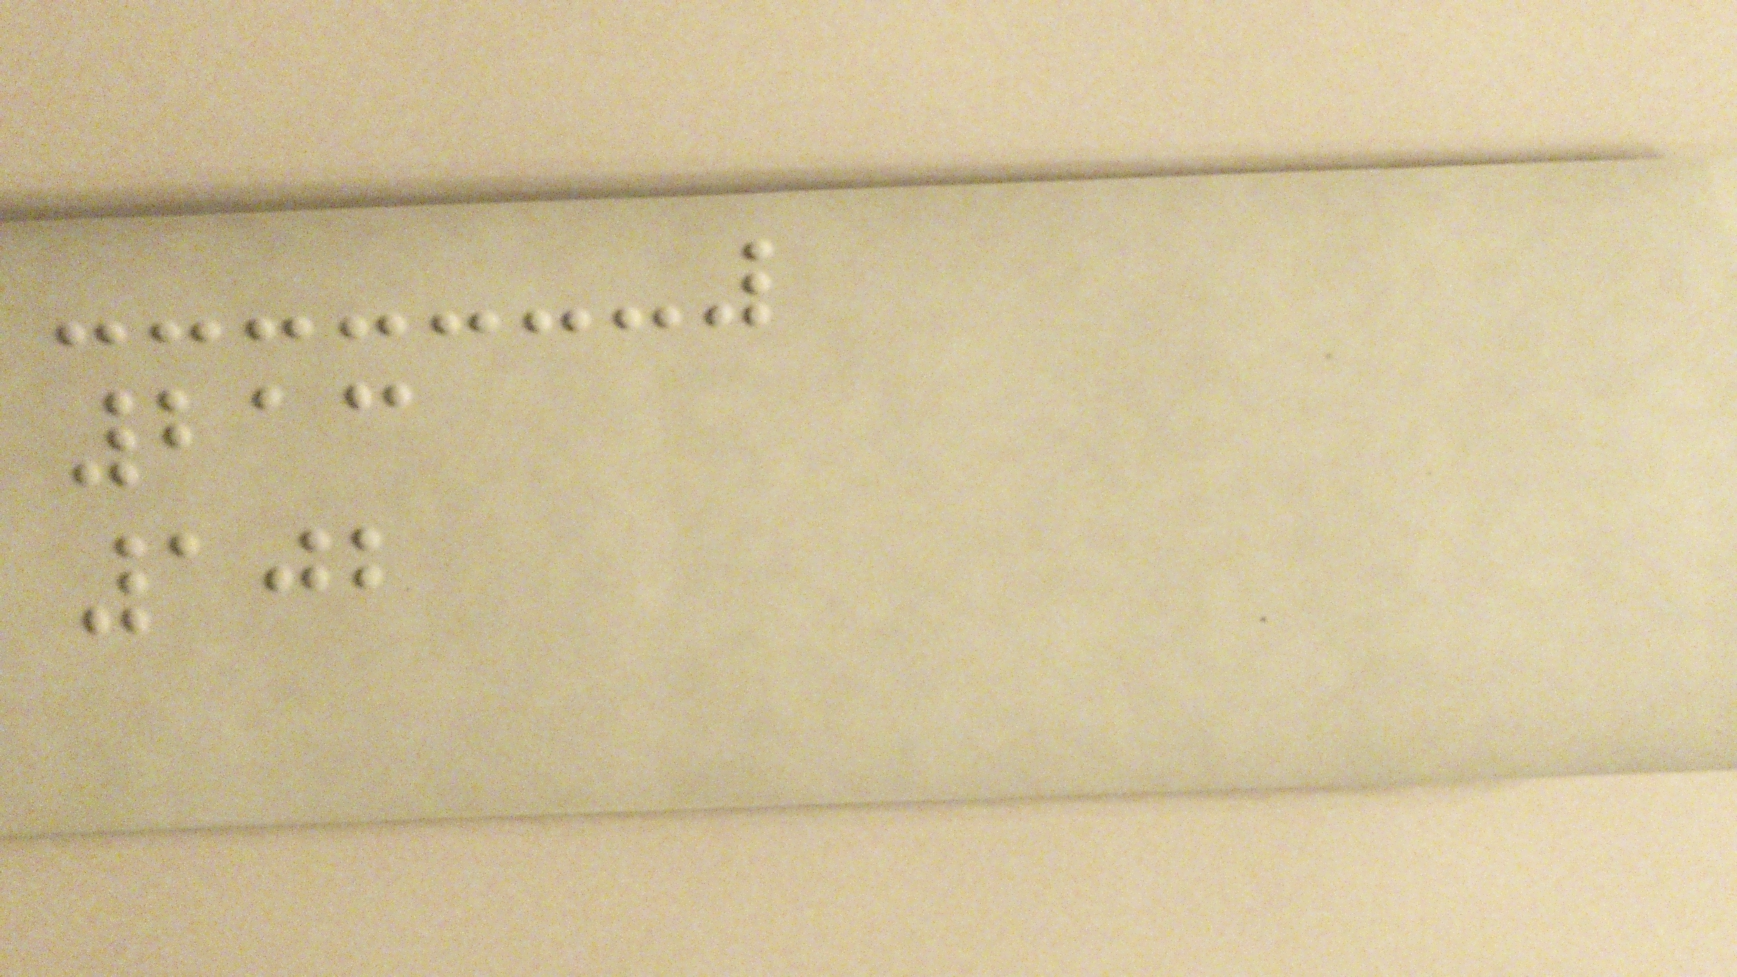213
102
